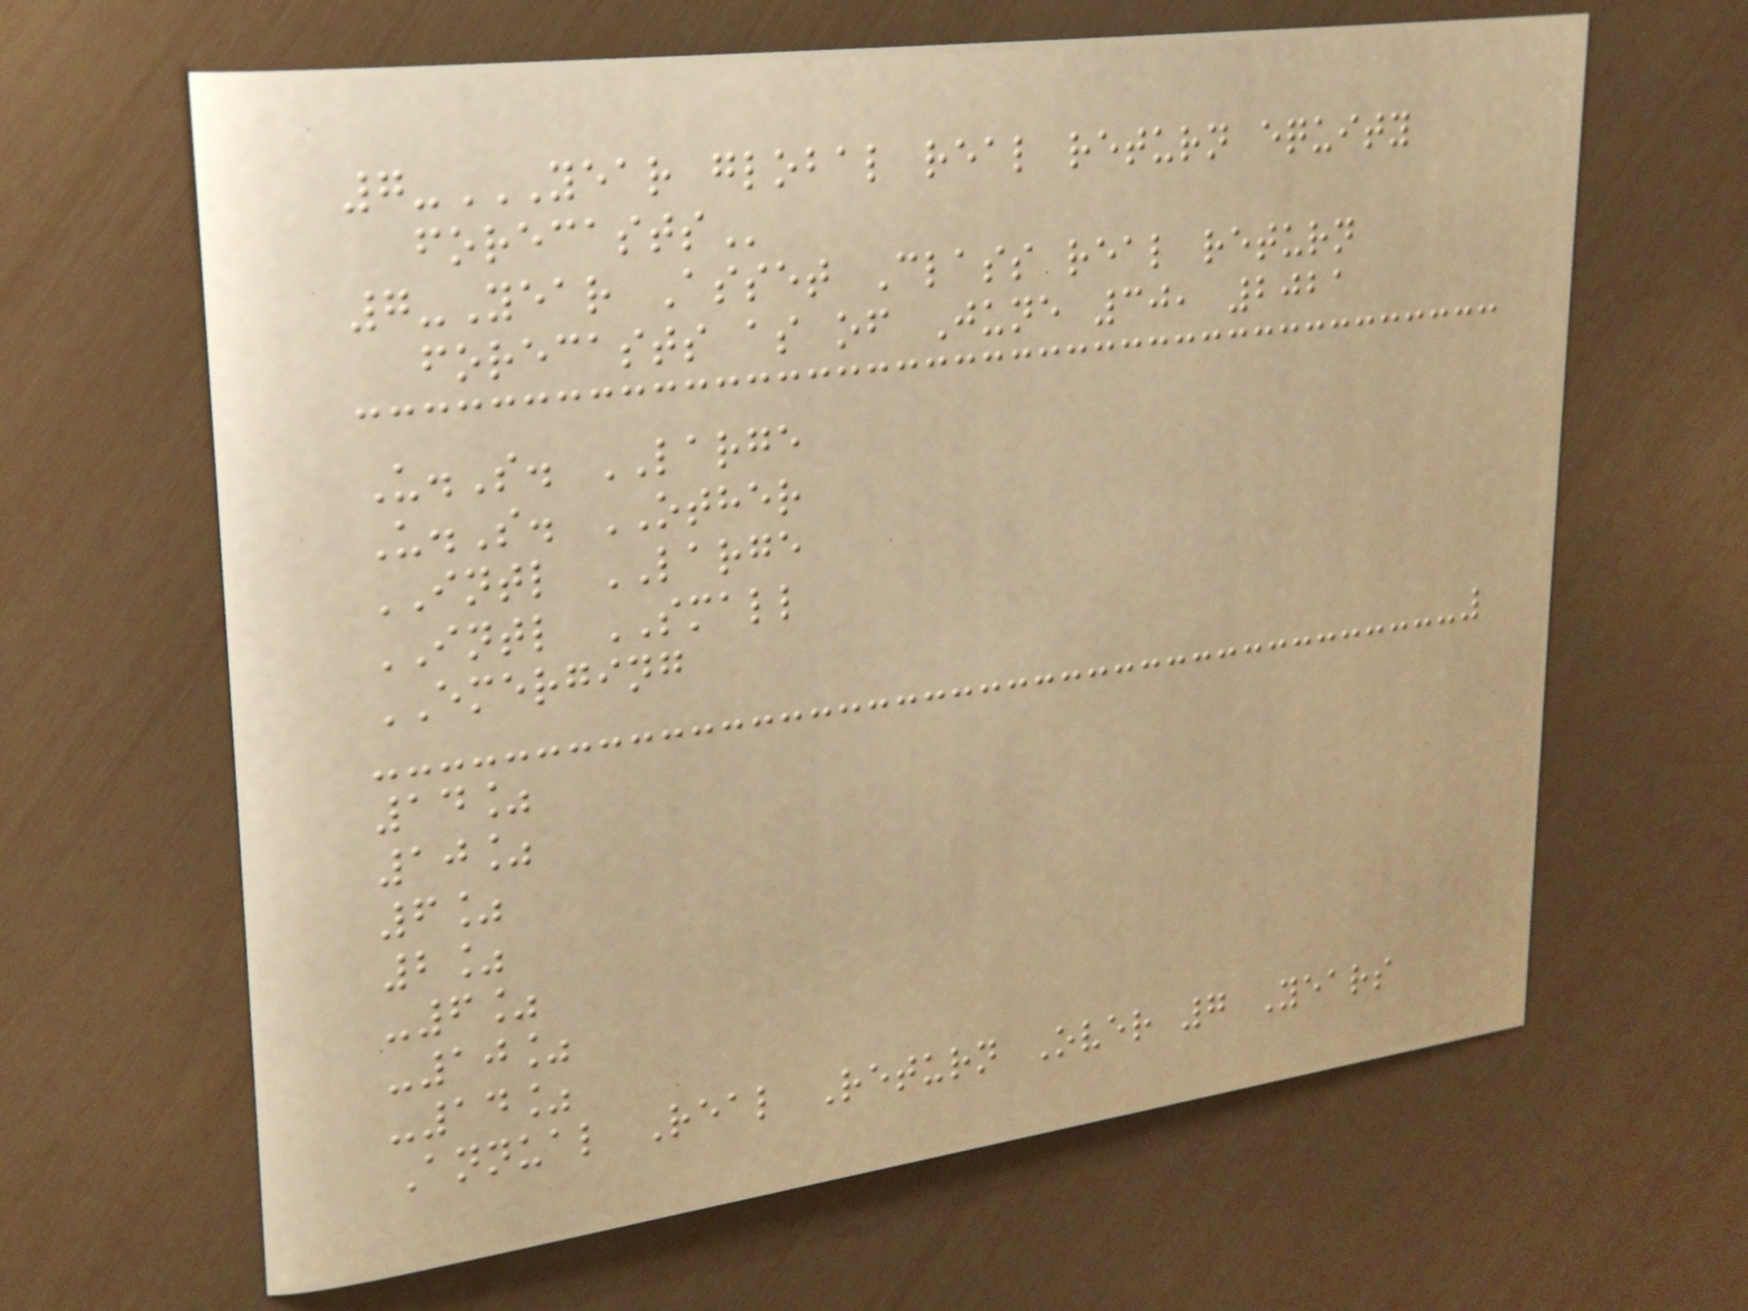7-YEAR GLOBAL REAL RETURN EQUITY
FORECASTS
7-Year Asset Class real return
forecasts as of June 30, 2021
U.S. LARGE
U.S. OTHER
INTL LARGE
INTL SMALL
EMERGING
14%
10%
6%
2%
-6%
-10%
-14%
Annual Real Return Over 7 Years
